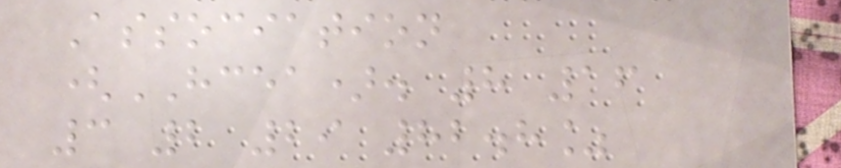Association
(HCEA). 8 16
3 2 29 82.8%
